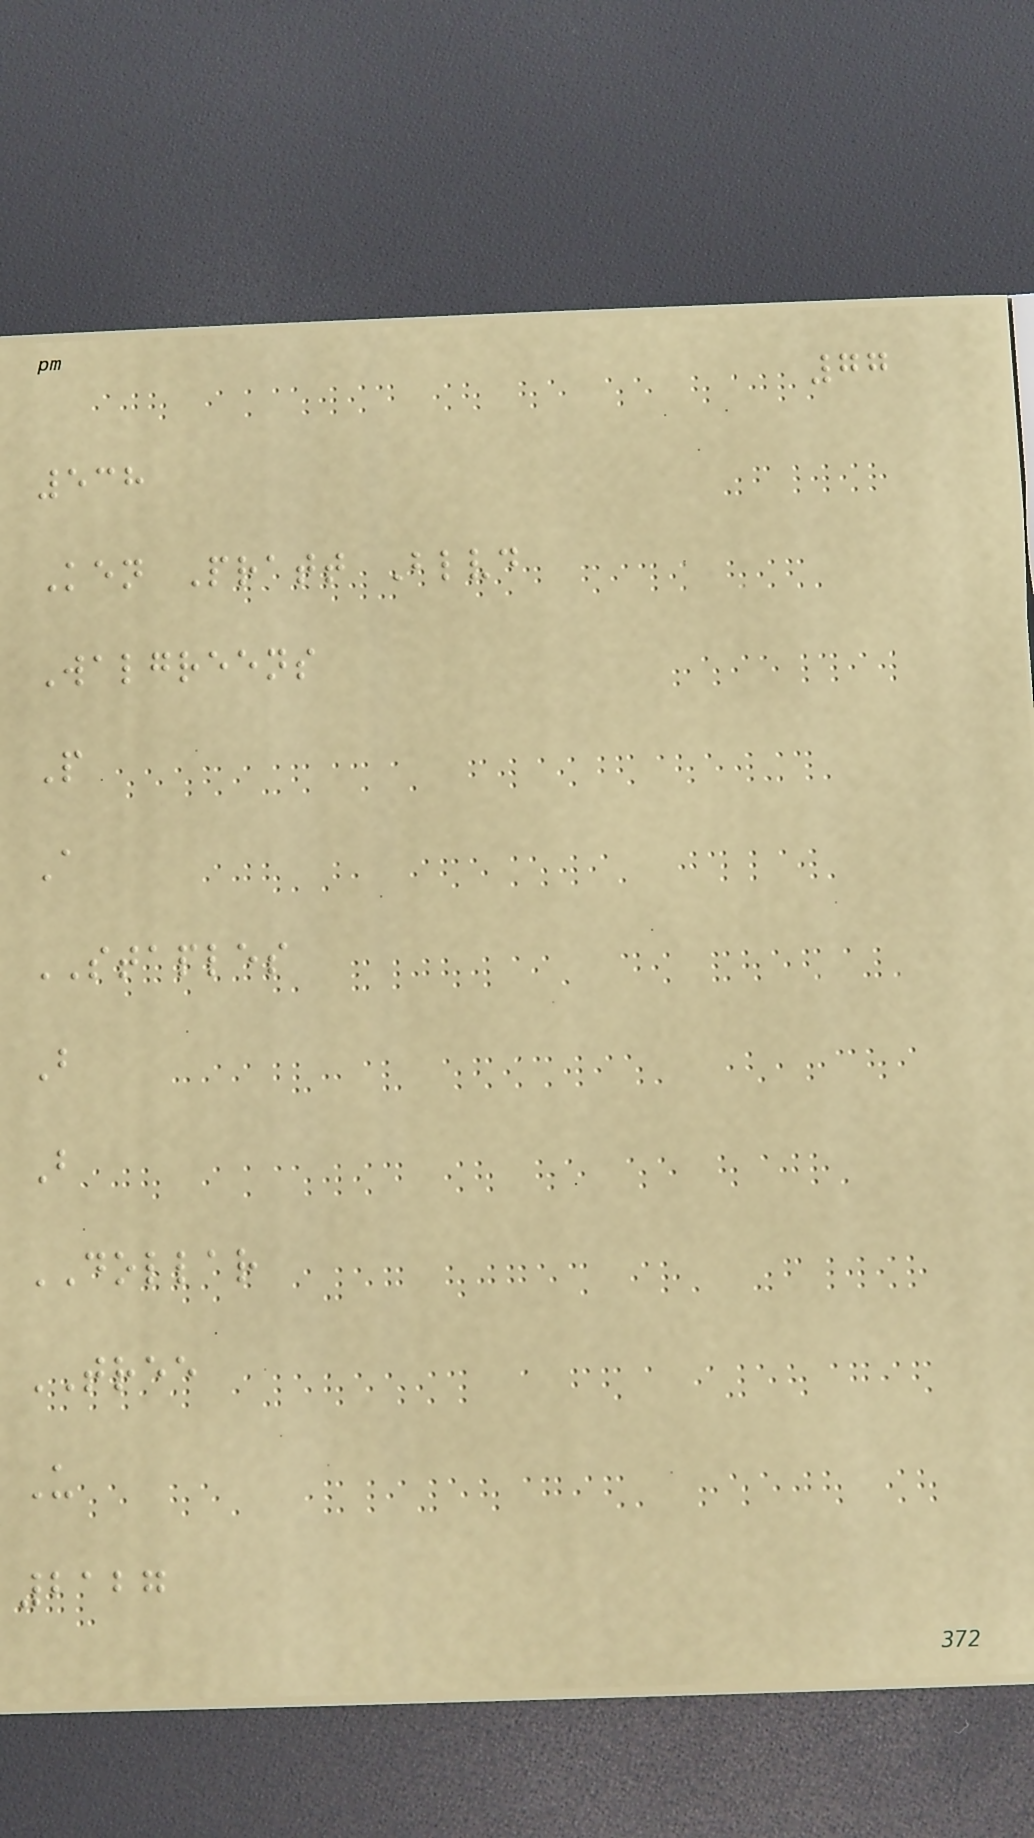77
538
Ken Pratt Blvd
Walgreens
P
A
STAPLES
B
B
DOLLAR
TREE
U
2127
